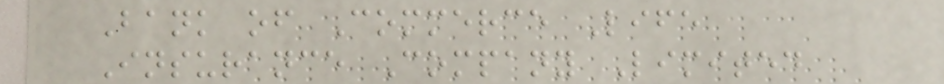Bank of Commerce Life
Insurance Company Limited
